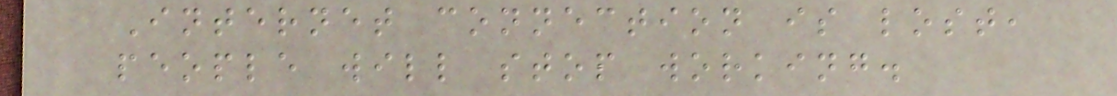Internet connection is lost,
people will stop working.
